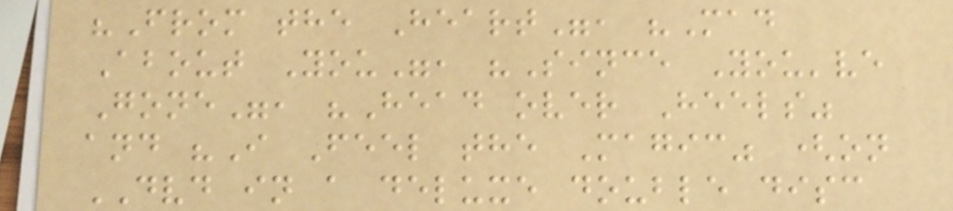"From the Heart", "Mad
About You", "Since You've
Gone", "Head over Heels"
and "I Feel the Magic" (on
DVD in a deluxe double disc
